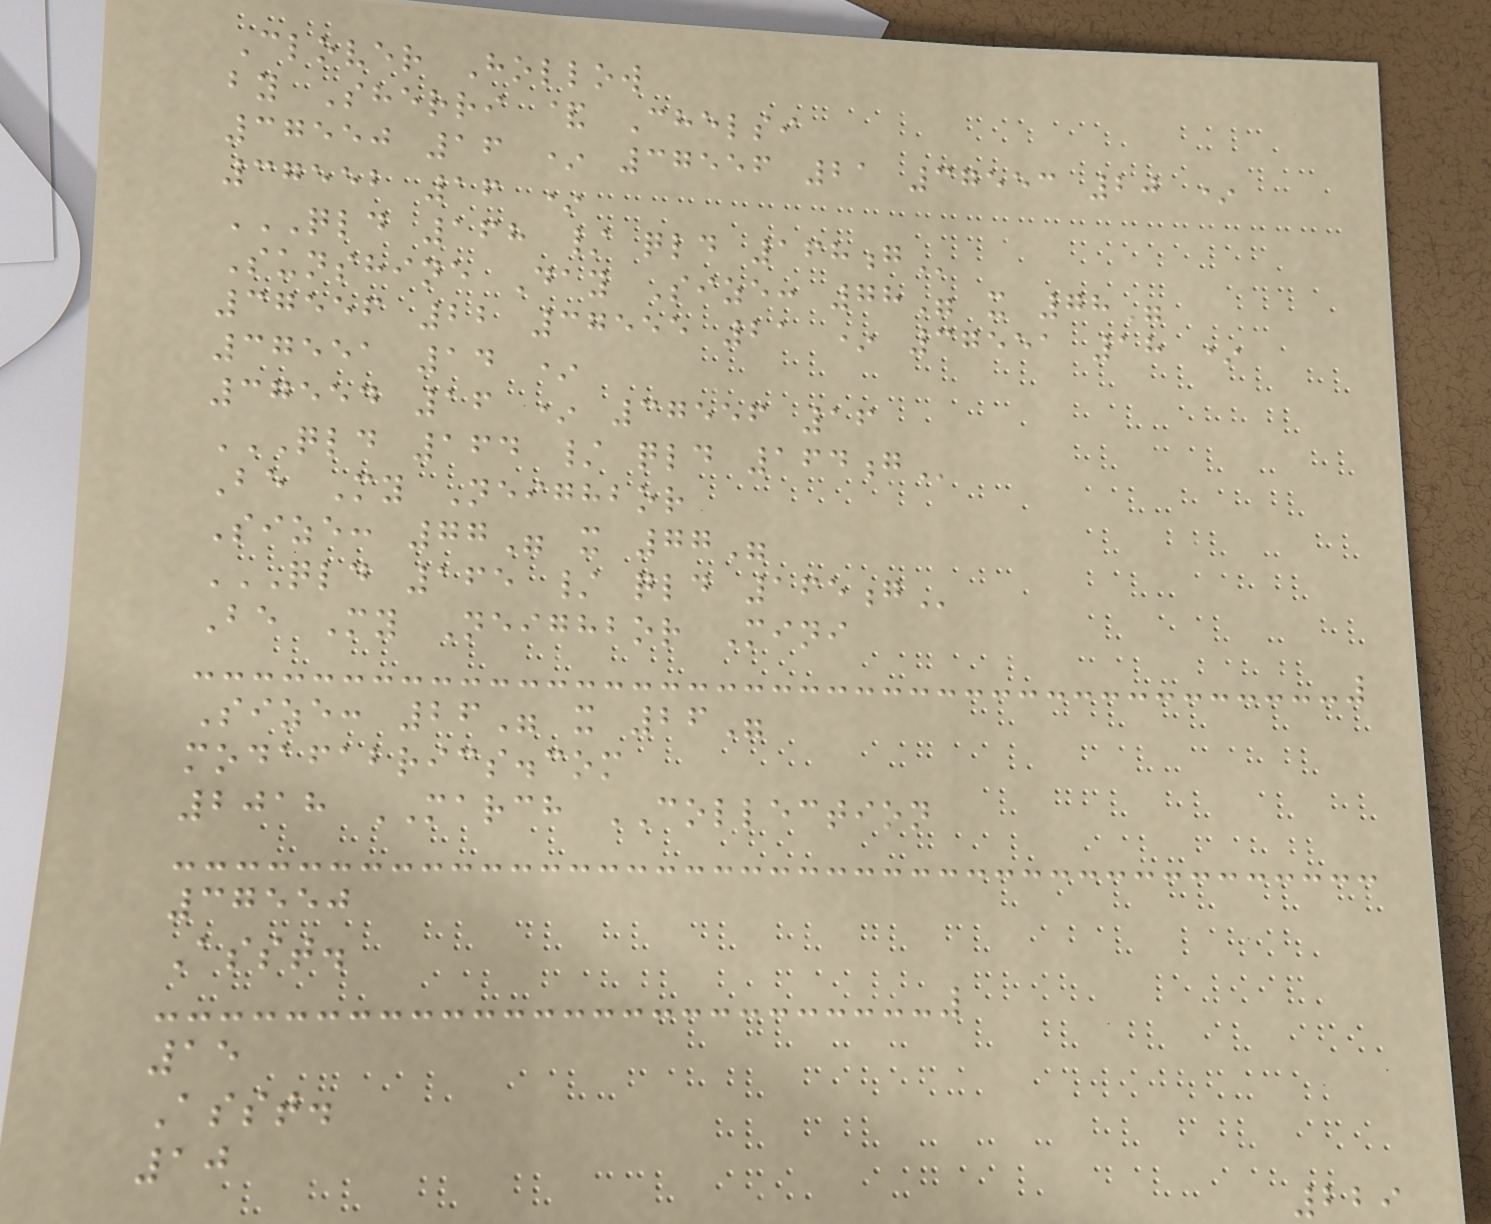Clover Hollow
by Sherri & Chelsi
37550 16 * 37556 21 37553 20 *
37552 16 *
QLD 168 / QLD 168G
Sunshine Day Size: 78" x 78"
37556 22 37555 21 * 37551 18 *
37551 14 *
37554 16 * 37556 16
QLD 164 / QLD 164G
Be My Neighbor
Size: 77" x 77"
QLD 165 / QLD 165G
Be My Neighbor Mini
Size: 26" x 26"
modafabrics.com
2018 MARCH COLLECTION
37550
Asst.
15
Asst.
10
229
